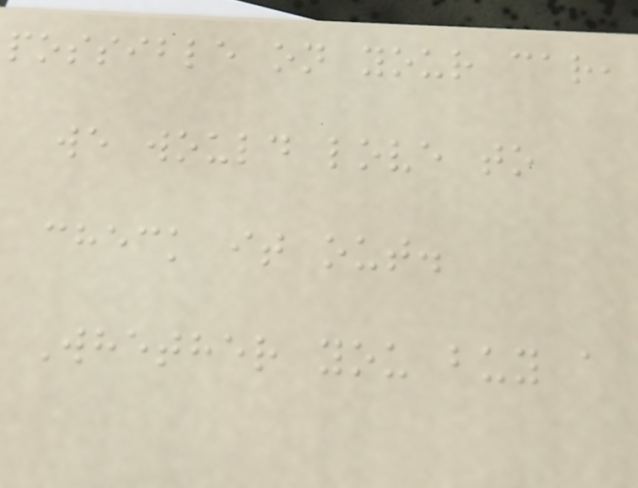possible on your car,
we would love to
check it out.
Whether you buy a
